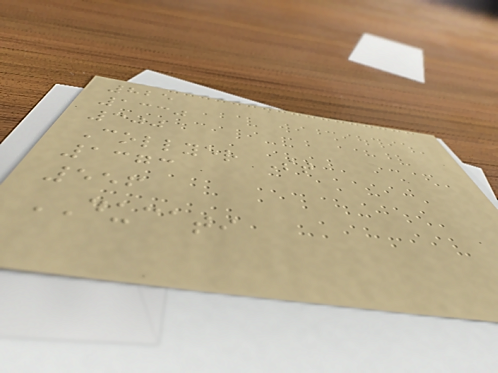825
1330
300
Collyer St
1373
556
DUCATI
